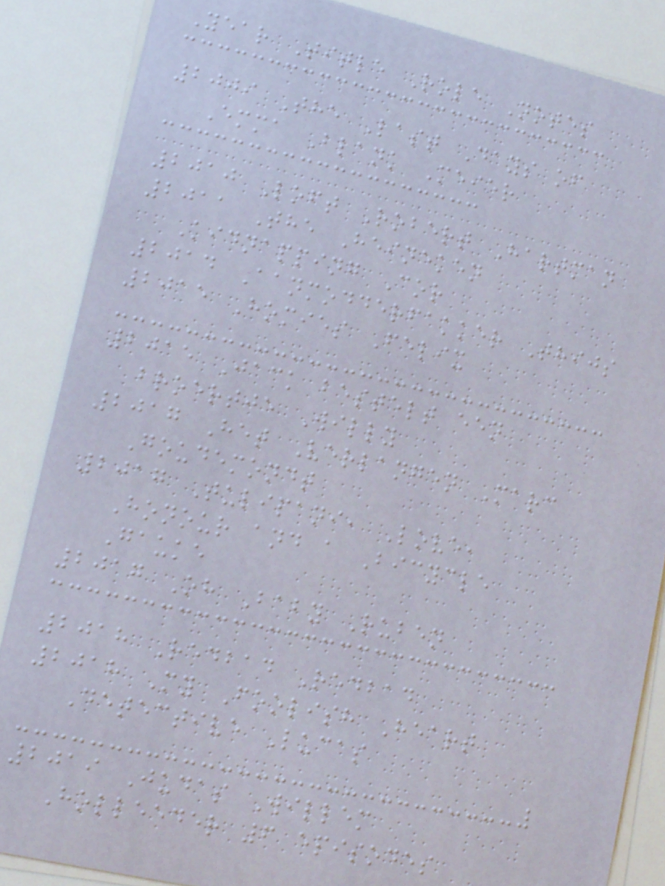Year Title Role Notes
2009 The Last Days of
Emma Blank Meier
2010 Loft Robert Hartman
2011 The Heineken
Kidnapping Cor
2014 Aanmodderfakker Thijs
2015 Homies Felix
2015 Jack bestelt een
broertje Willy
2017 Het Verlangen Marc
Goudemondt
2017 Tulipani, Love,
Honour and a Bicycle
Gauke
2017 Oh Baby Ruben
2018 Redbad Redbad
2018 My Foolish Heart
Detective Lucas
2019 Judas Willem
Holleeder 6 episodes
